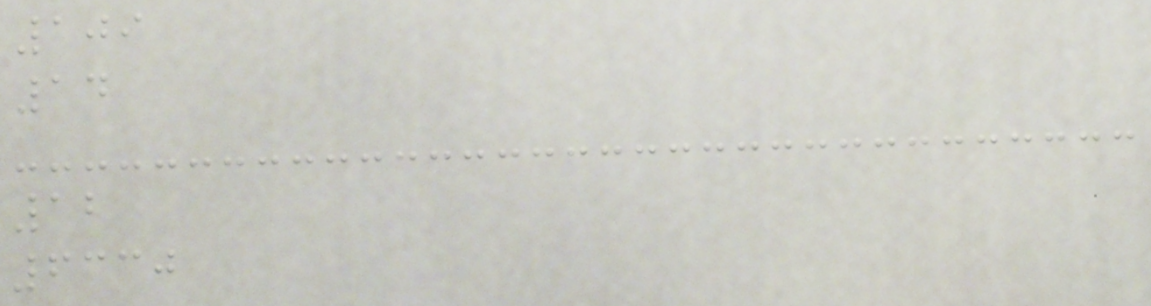109
14
12
6330
